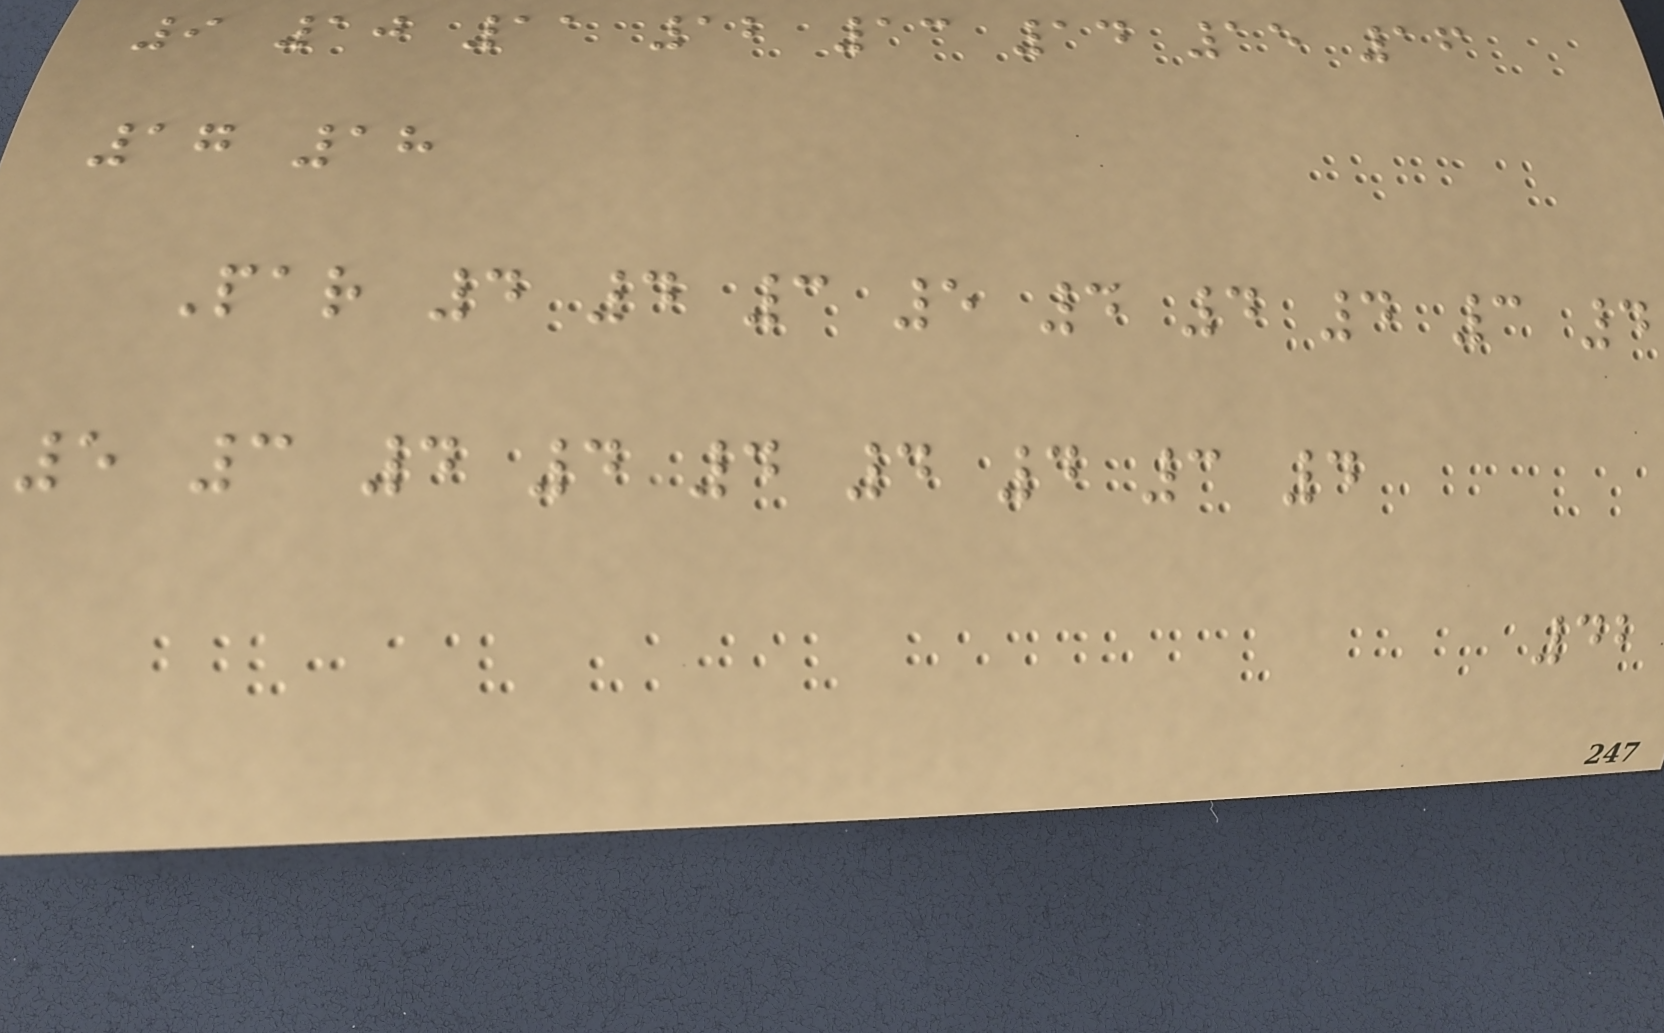9 10 11 12 13 14 15 16
17 18
Par 4 4 3 5 4 4 4 3 4
5 3 4 4 4 4 4 3 4
42
